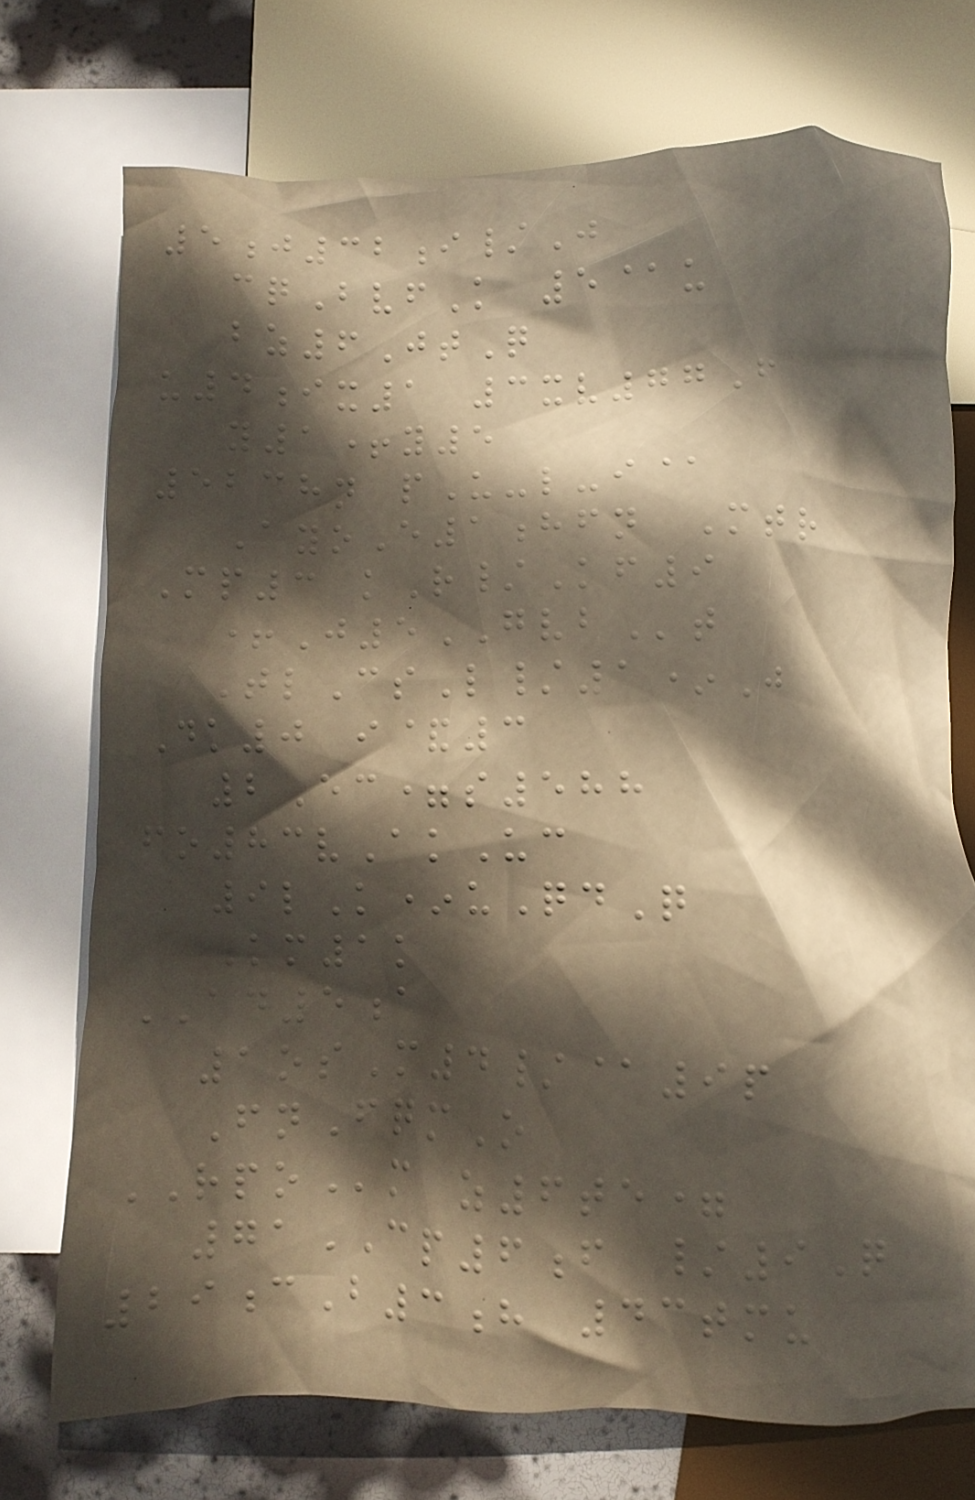5j32i/J
cqBvfK 5@u
bz6JtQ
u4ix1 3xv77F
y1+y5
5238n pU-l-i@
AyoE1hfn Mtr
Mp3 kR/Kf9
+J5GVBt
TlCsL/1*J
Dk0 i&3
2Ec=s588
fo83vAkUc
9lK*uQdQ
Km1k
AD5a
1osM4/@9p
FnFqmO
RPOm z6te=
71CP6f /9Q
29cB3h 43tmu
